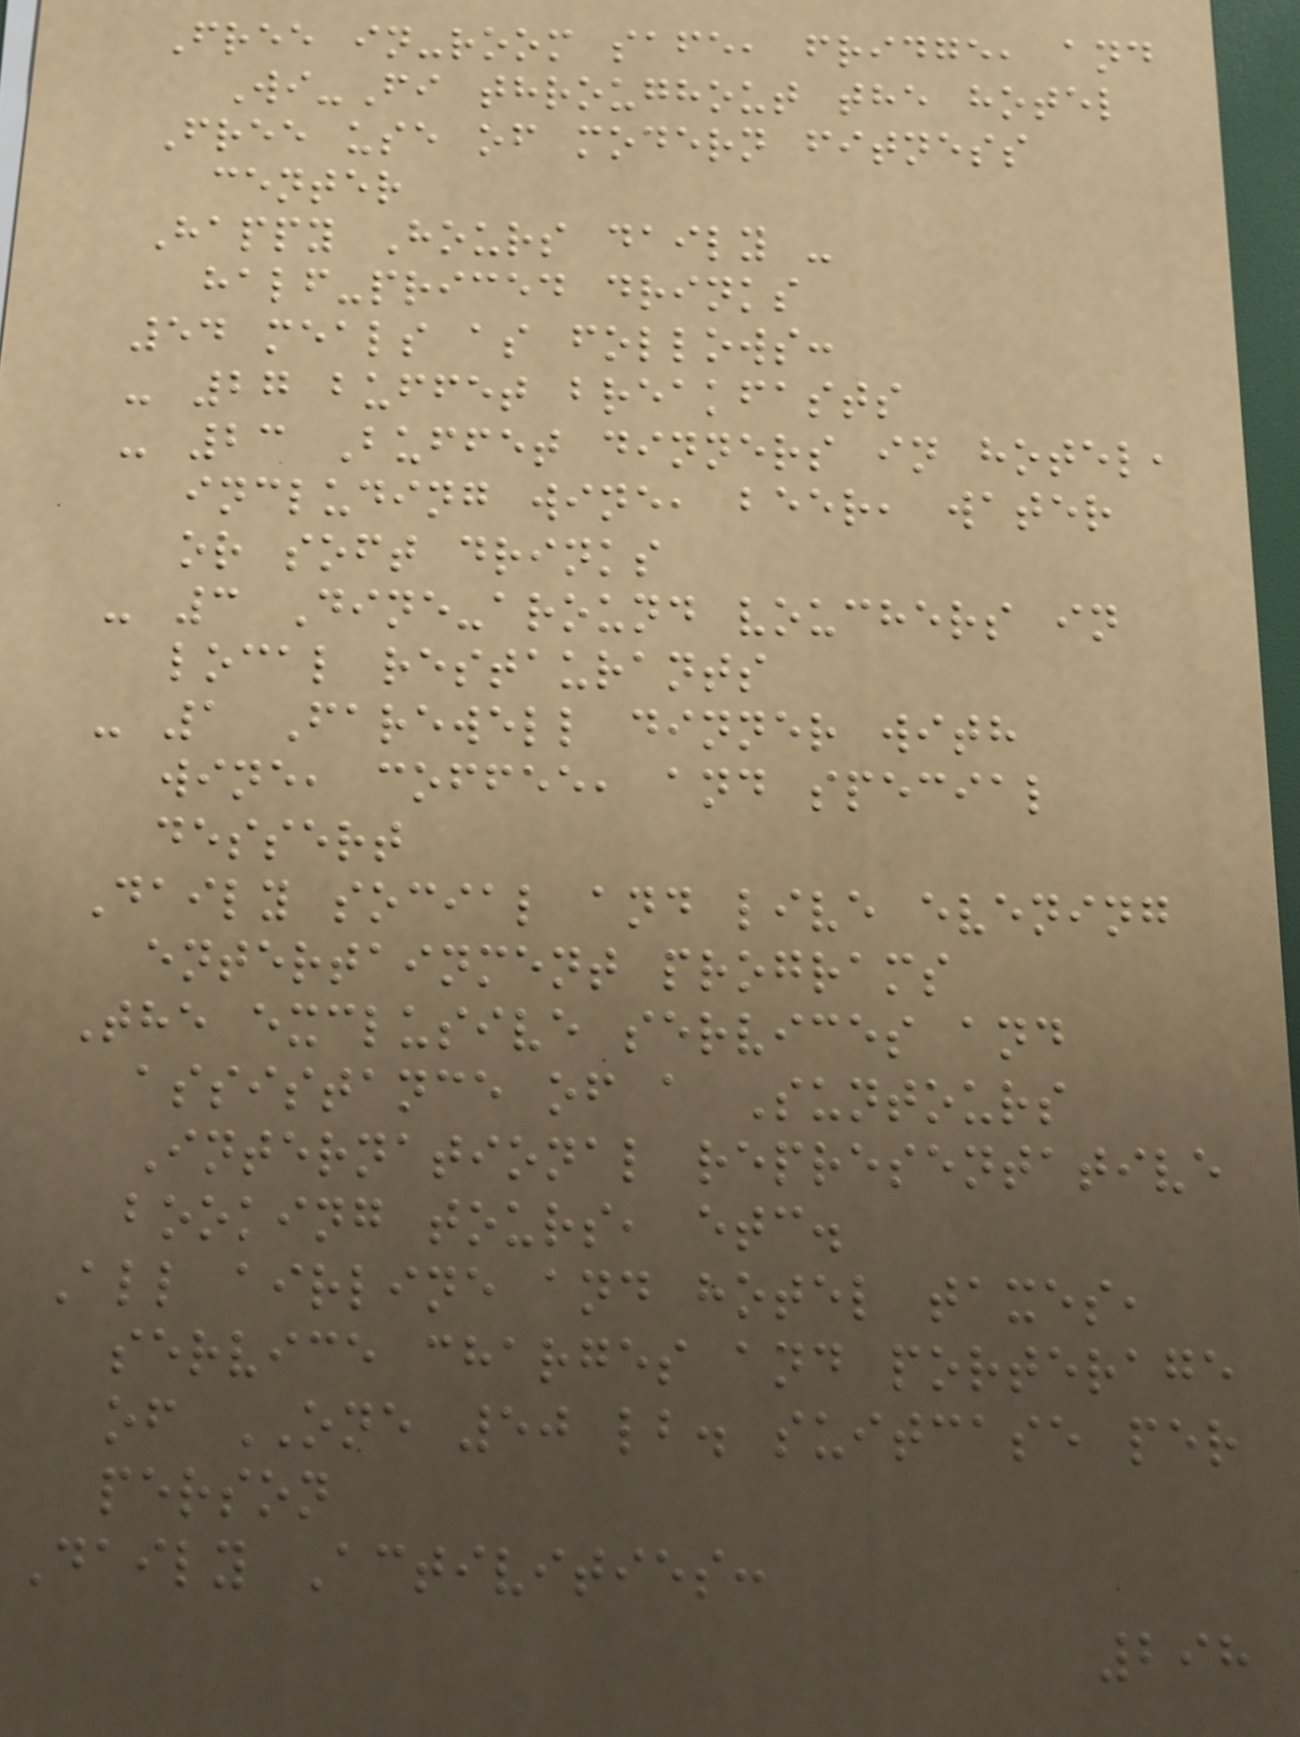Free in-room safe, fridge, and
Wi-Fi throughout the hotel
Free use of modern fitness
center
Happy Hours daily -
half-priced drinks
54 meals as follows:
- 27 buffet breakfasts
- 23 Buffet dinners in hotel,
including wine, beer, water
or soft drinks
- 3 Dine-around vouchers in
local restaurants
- 1 Farewell dinner with
wine, coffee, and special
dessert
Daily social and live evening
entertainment programs
The exclusive services and
assistance of a Suntours
International representative
booking tours, etc.
All airline and hotel taxes,
service charges and porterage
of ONE 50 lb. suitcase per
person
Daily Activities:
298
